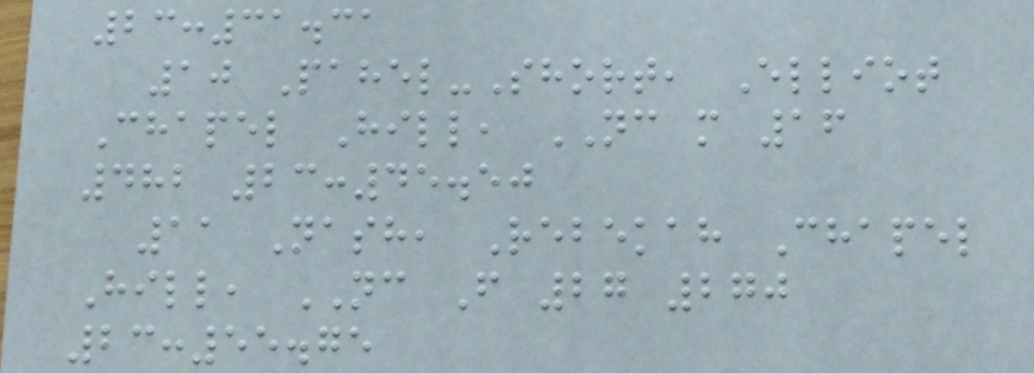23:31.31
10 Pahel-Short, Elliot
Chapel Hill, NC m 16
482 23:45.50
11 Nash, Rebekah Chapel
Hill, NC F 27 270
23:55.75
